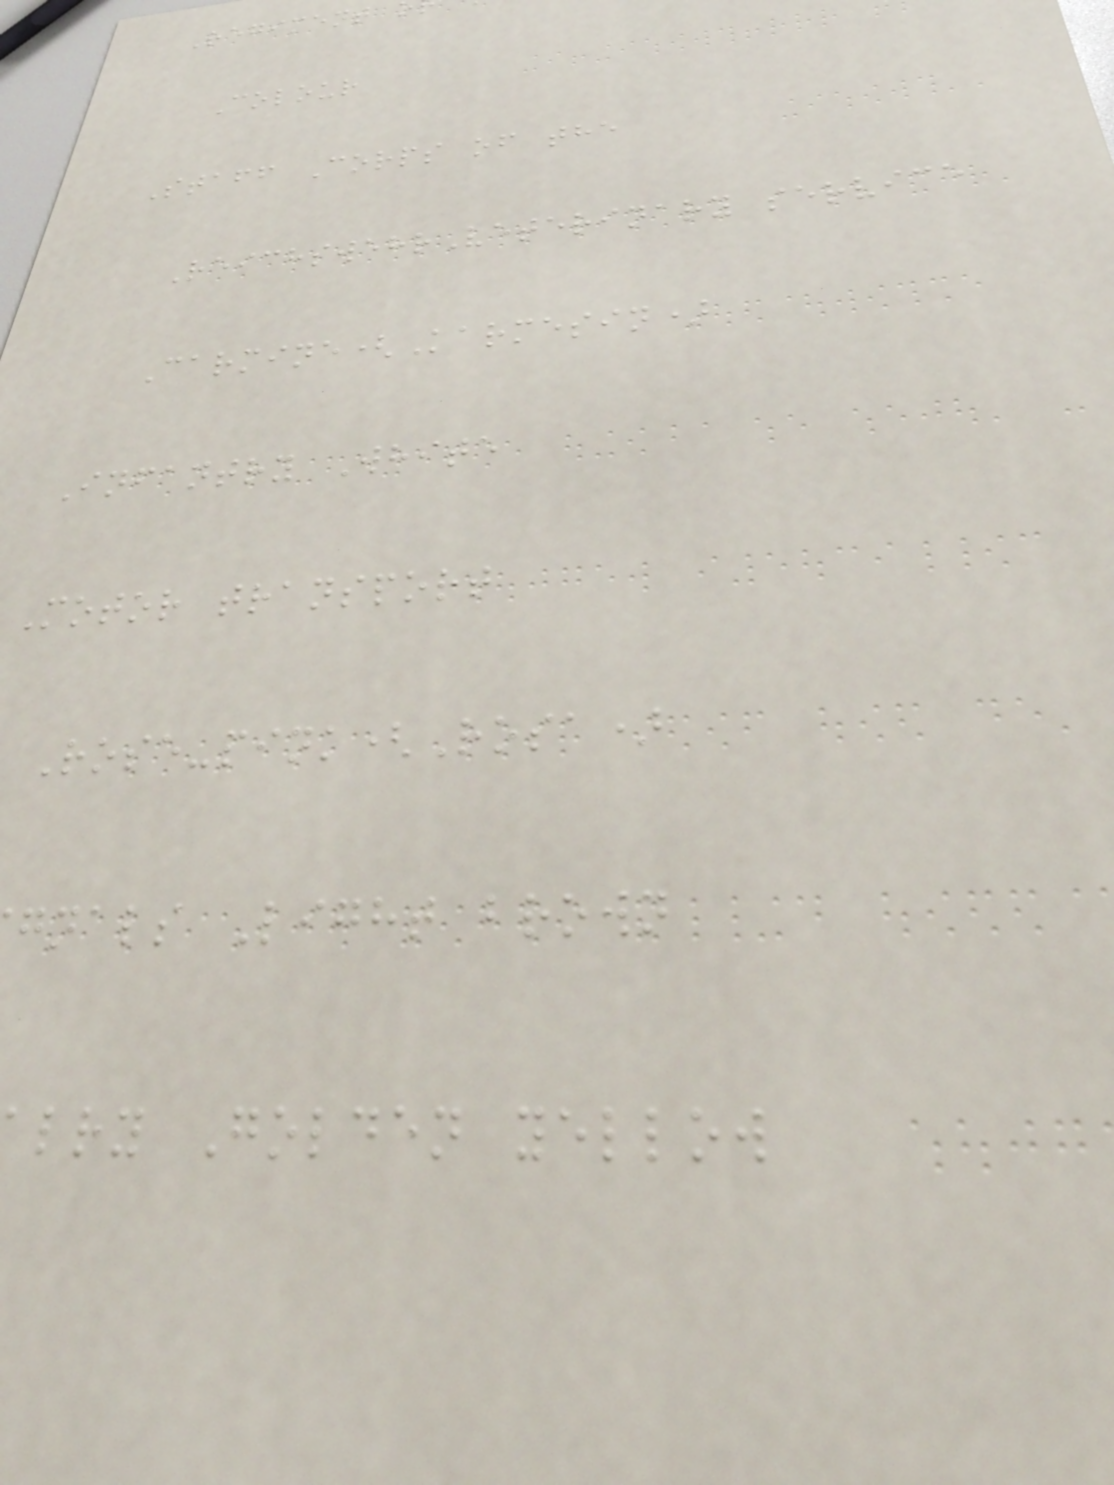Regiment
Colour
Staff Corps of the
ReichswehrVeterinary service
Carmine(Karmesin)
Infantry White
Motor transport
Rose-pink(Rosa)
gnals Light brown
lry Golden yellow
